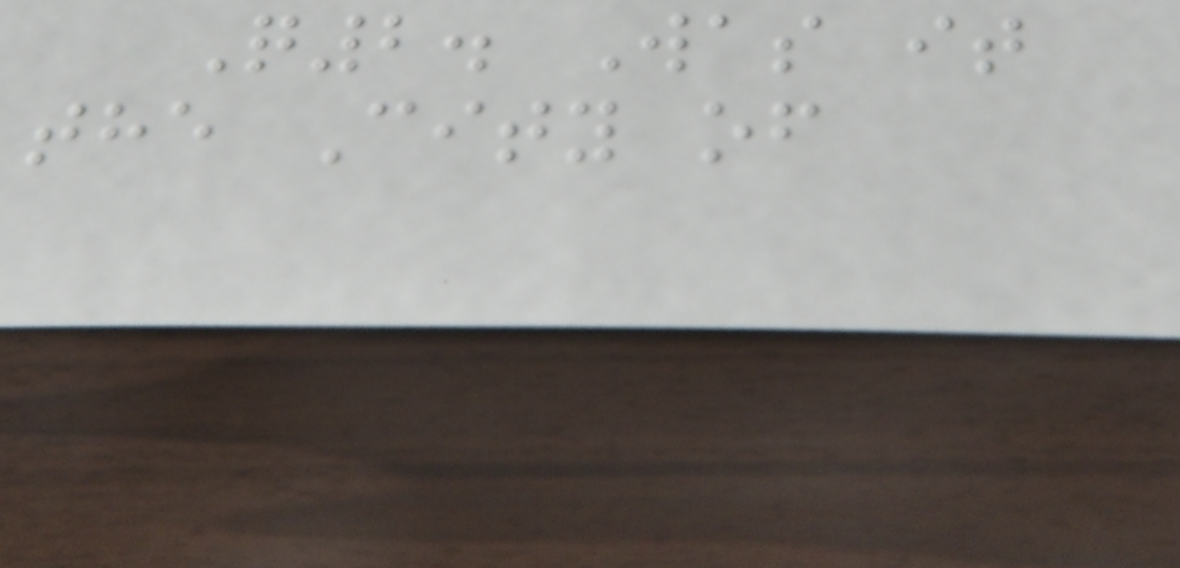Q2. Was it
the City of
